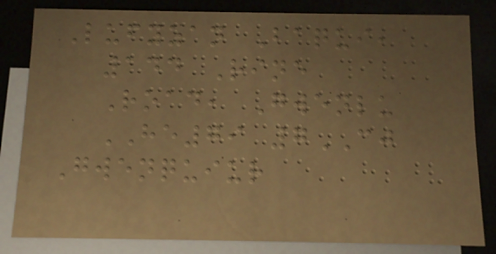Lufyzan Baqui,
144 Rine
Road, Gwenlu
HE79 7CJ
Gwenquiur
